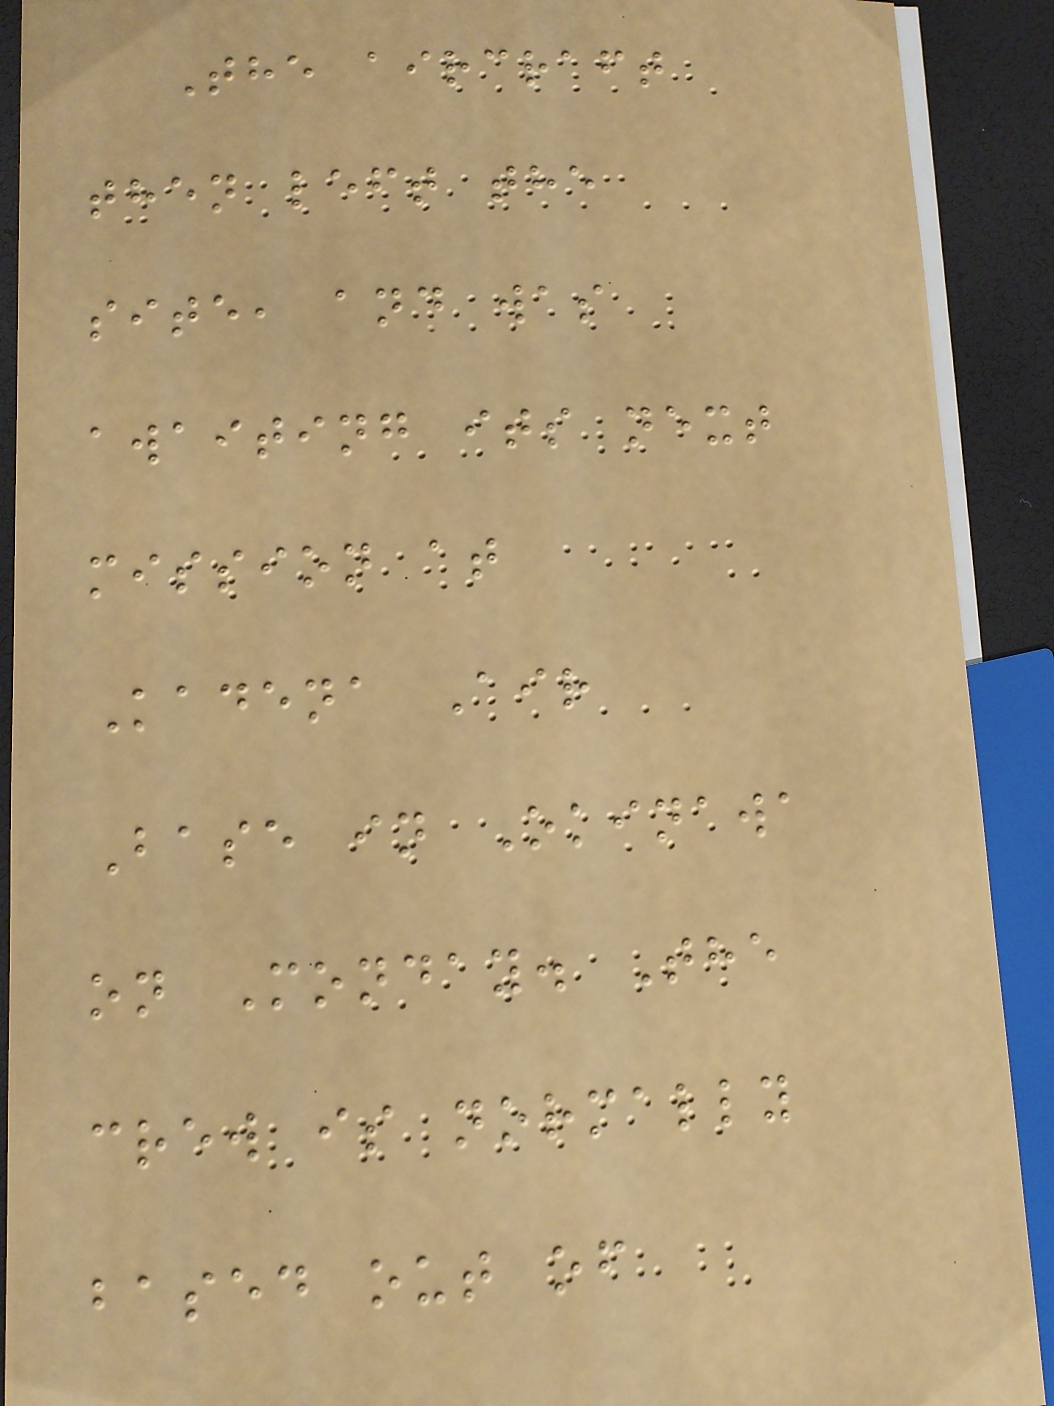The aircraft
then left the
site, and was
awaiting its next
mission at
Kadena Air
Base in Okinawa
on Monday. The
crew is normally
based out of
